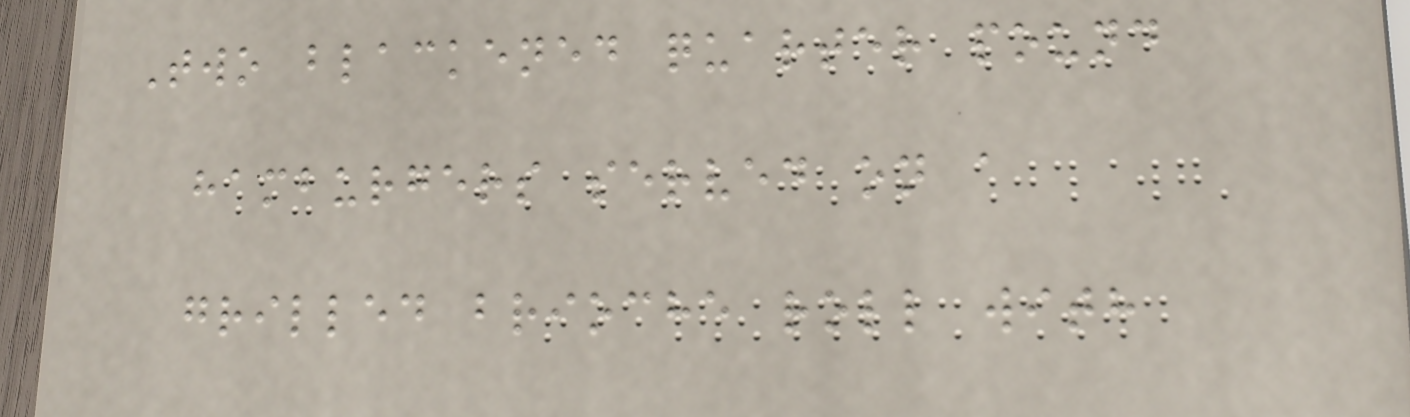Two blackened quarter pound
hamburgers served on a
grilled brioche roll with
